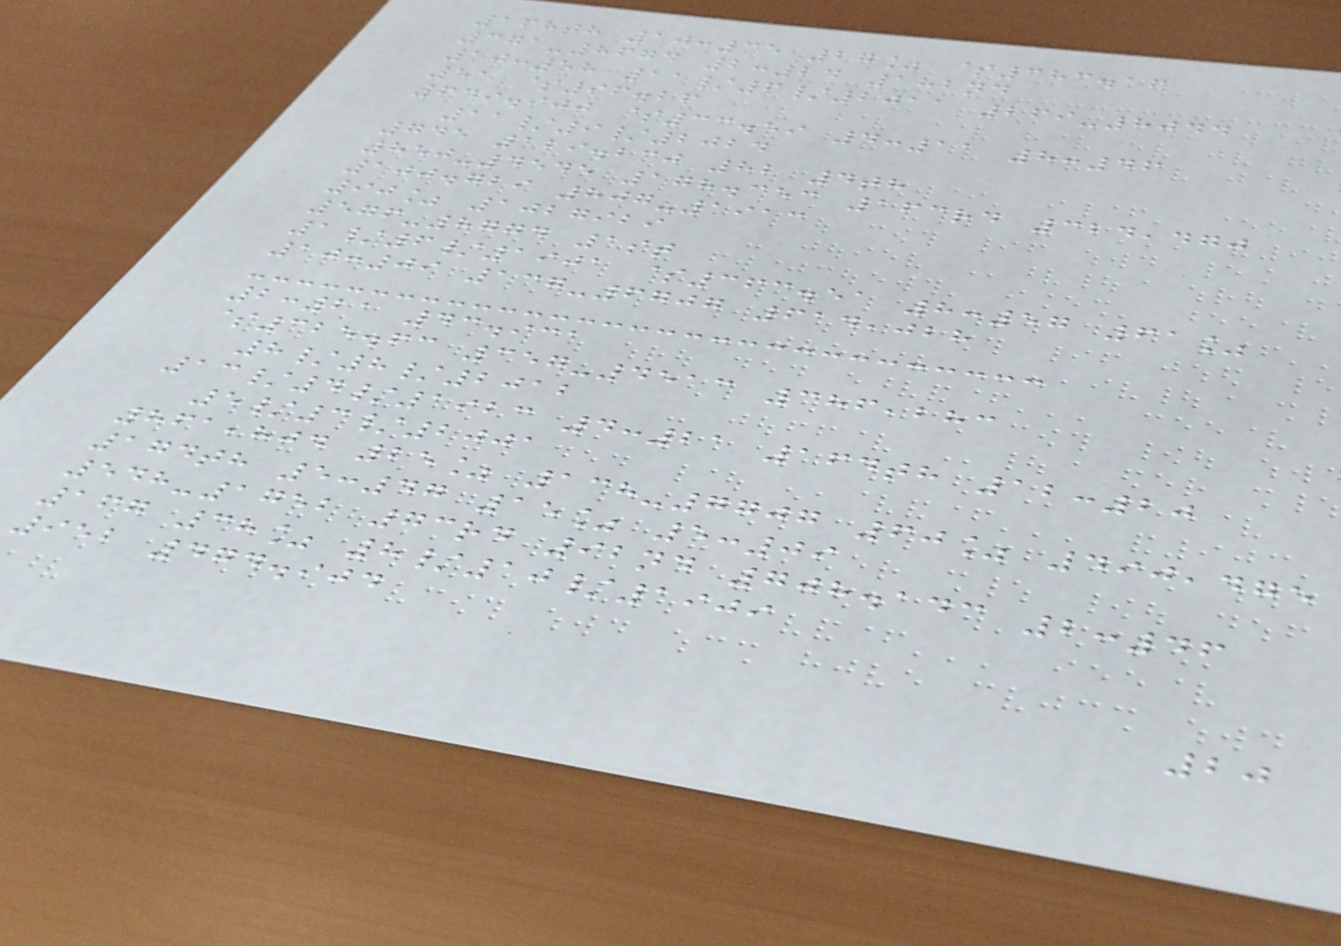168th 10:35 27% $383.16
371-8674 2:24 182nd
10:58 11/6/2011 269-8044
51 $96.26
649.900 $33.59 4:11 8:46
11/9/2024
745 129.230 82 4th
850-4545 178.353 163rd 324,470
100.729 807-1913
90% 1027929
576-8774 1st
1/6/1901 $363.51 8:57 61%
10:09 137-6707 614,028
2:21 43.931
$325.63 357-4513 386,283
8/8/2012
13/4/1923 4:21 164th 12:20
5/3/2001
861,804 25% 138-7707 60% 490,475
174th 5:47 15% 5:09
548-1752 73rd 92nd 708.143 2:46
167 38% 8/10/1909
952 474.904
20
